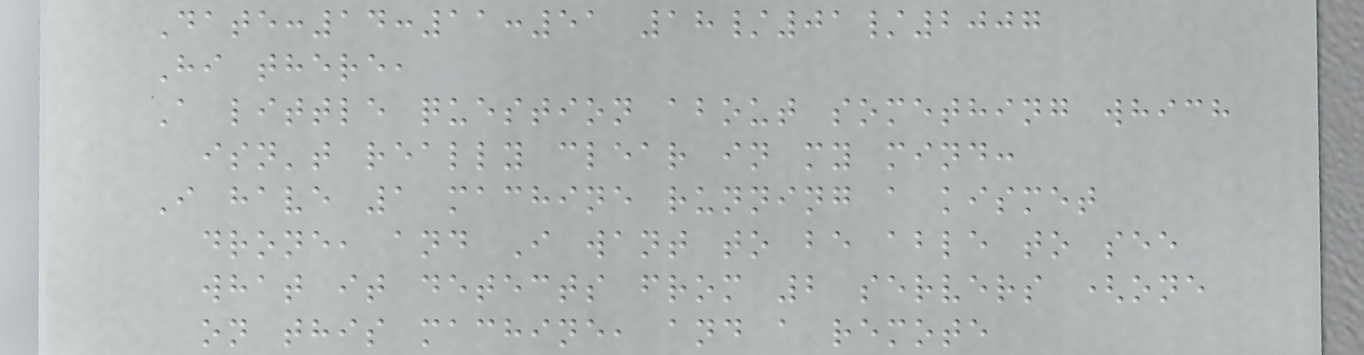Date:14:11:51 18/01/2007
Hi there,
A little question about something which
isn't really clear in my mind:
I have 1 machine running a kismet
drone, and I want to be able to see
what it detects from 2 servers (one
on this machine, and a remote
